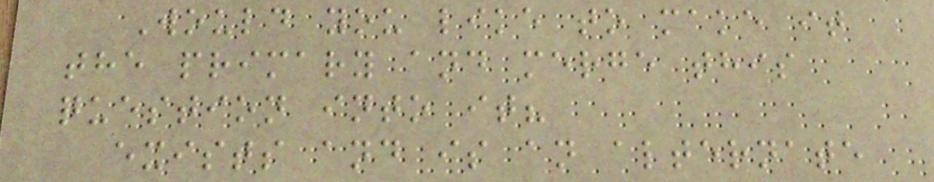Would you like to make it
the primary and merge this
question into it?
exists and is an alternate
